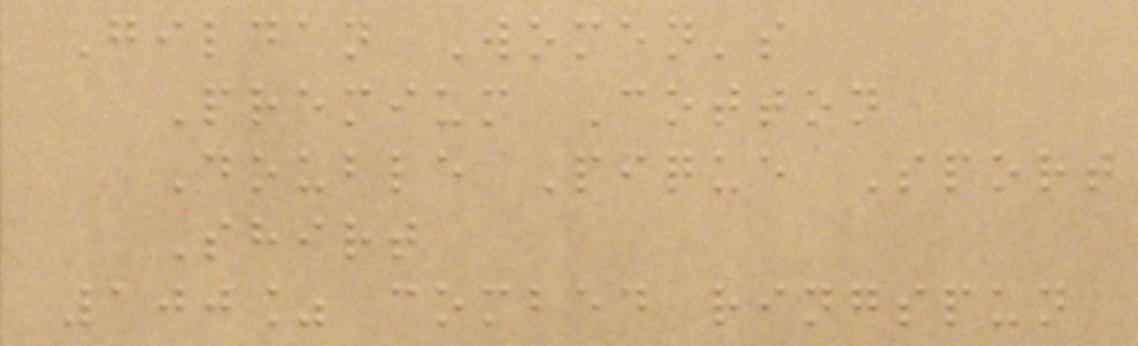Gildan Women's
Premium Cotton
Double Pique Sport
Shirt
100% combed ringspun
